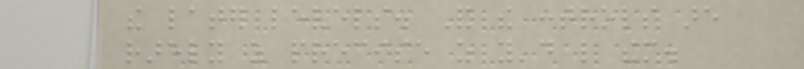the later levels. And the controls are
rarely as precise as you'd like them.
